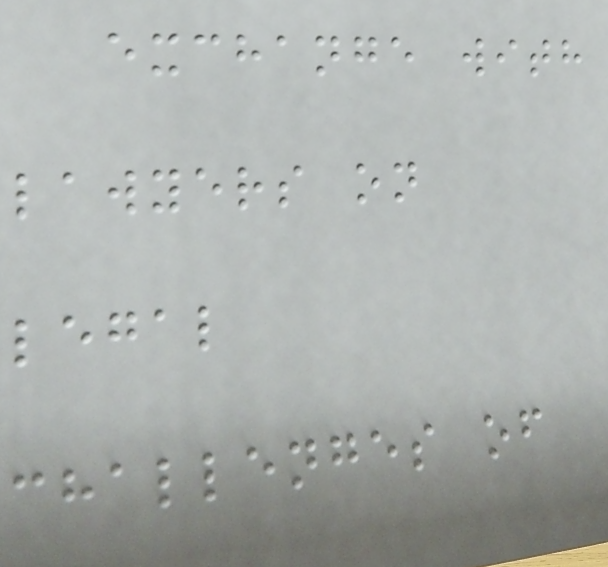exchange with
lawyers on
legal
challenges of
